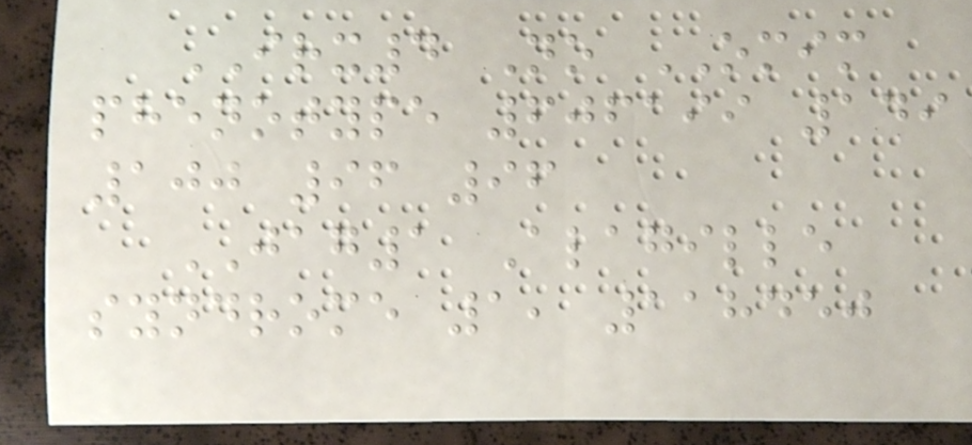IRX4 No OMIM
phenotype 606199 149
100 96 96
JAG1 Alagille
syndrome 1, 118450
